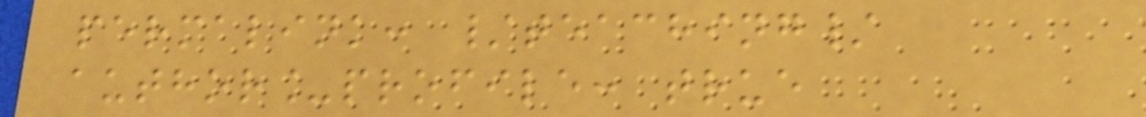permalink: /teaching/
author_profile: true
